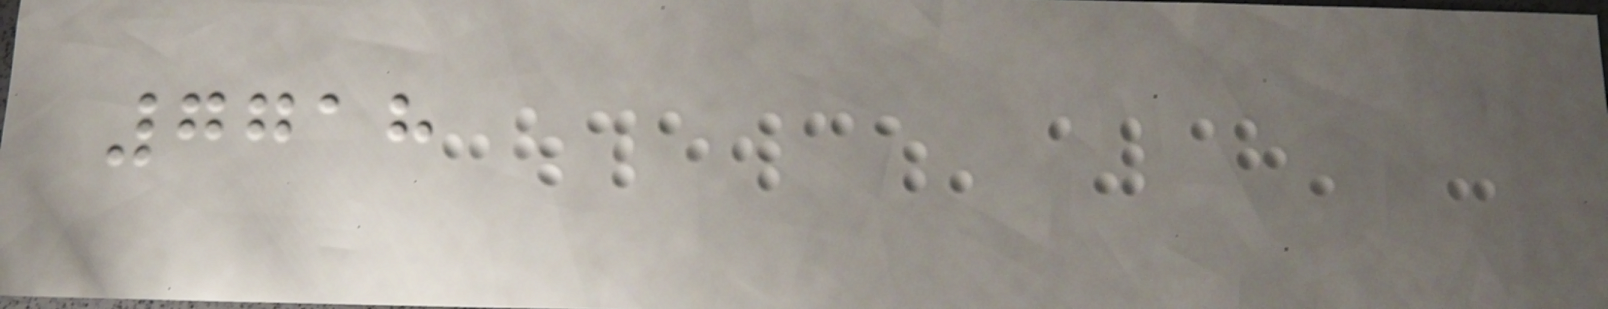7718
